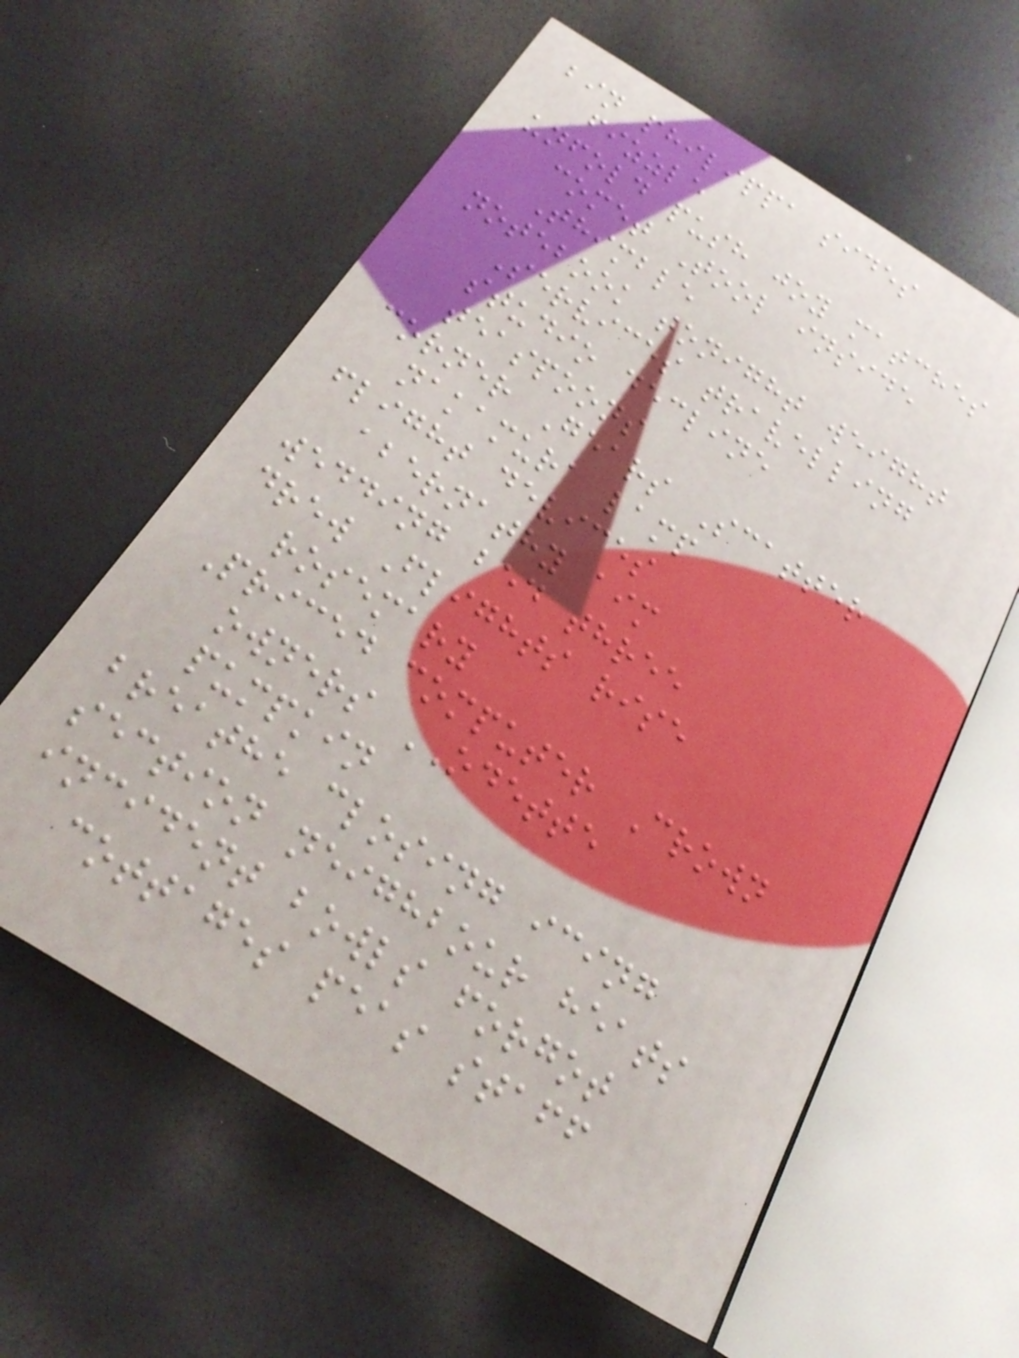bin philippa sides
fizzle
unfold push joy matches
comet Tool inside
Thimble
notebook tonight weight
Services travelling
studio decline
teaspoons
corner Gears Scatter
nakamura lamp
flight devices
abernathy aim
wedding bed three
drew Flights rise
rosemary
Priced computer Crown
owners ODETTE
pumpkin
breathe closing icing
section neighbour heats
incident bowls forgot
cottages peas staff
